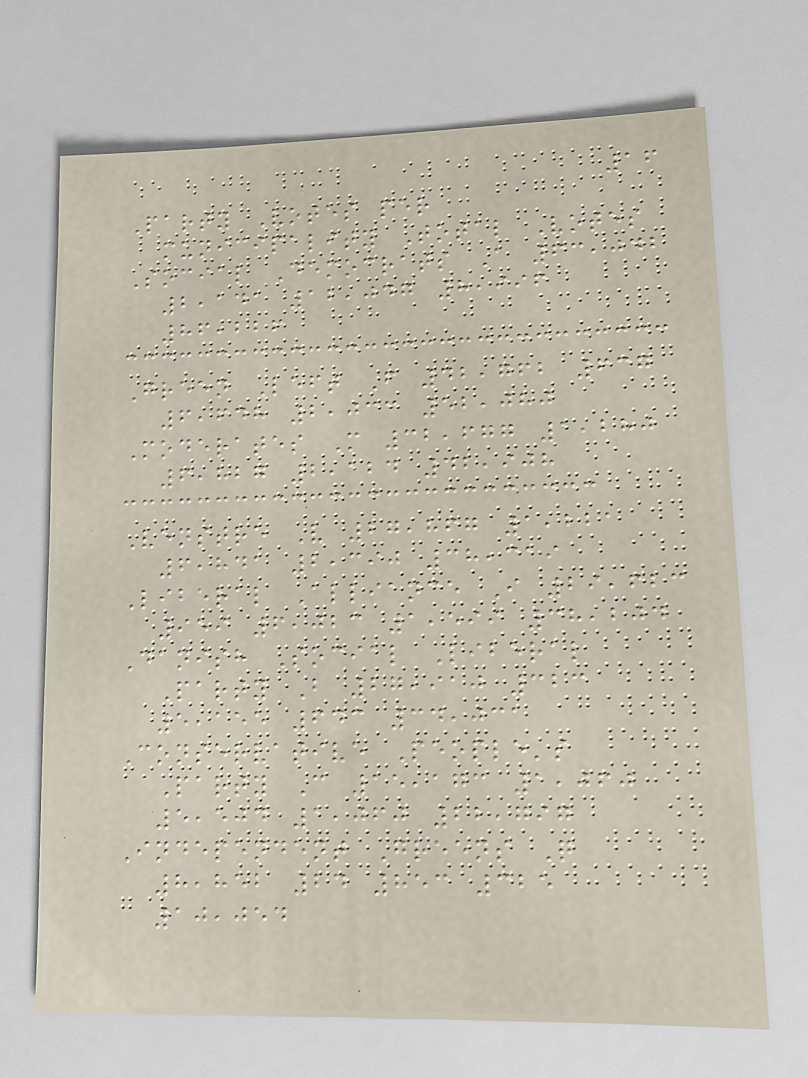16
Party Votes per
municipality Total Votes
Social Democrats A 63,042
2,141 12,047 8,996
86,226
Green Left F 42,762 637
6,648 2,033 52,080
Moderates M 32,677 1,280
6,827 2,124 42,908
Venstre V 27,867 1,221
6,841 2,390 38,319
Liberal Alliance I 29,623
959 6,023 1,599 38,204
Danish Social Liberal
Party B 27,910 323
5,155 643 34,031
Conservative People's
Party C 15,173 1,060
5,504 1,060 22,797
Independent Greens Q
8,852 24 853 325
10,054
